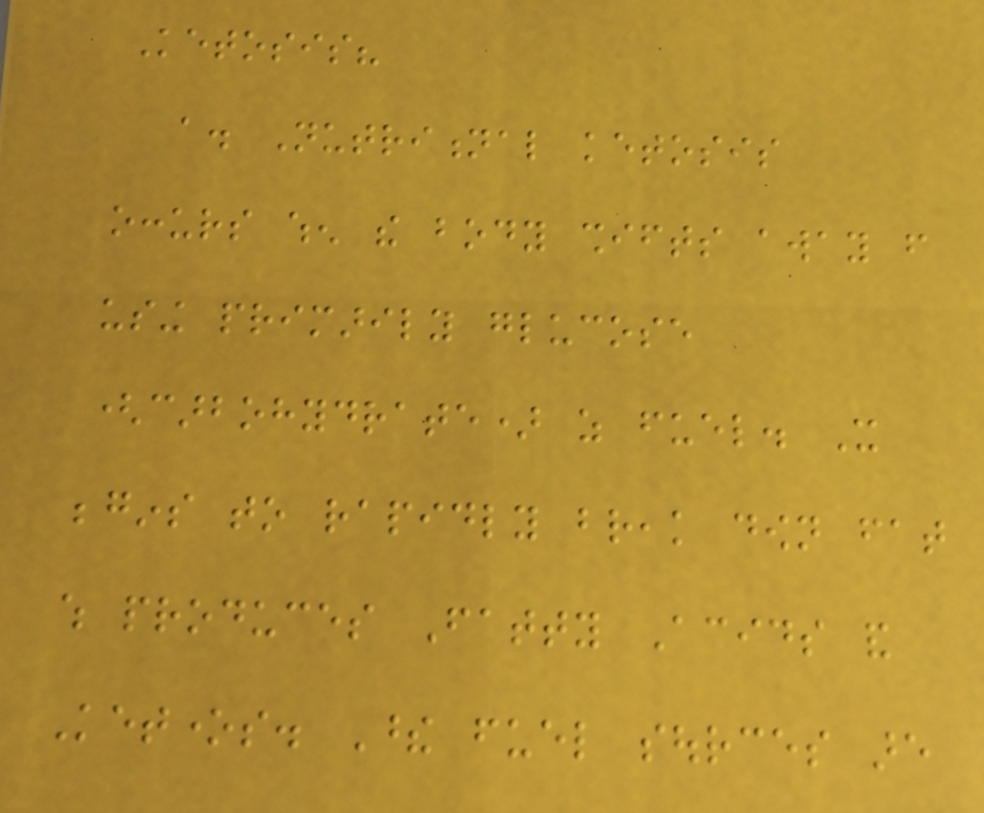Ketosis?
a. Nutritional ketosis
occurs when the body shifts away from
using primarily glucose
(carbohydrate) as fuel. It
begins to rapidly break down fat
which produces Fatty Acids and
Ketones. These fuel sources are
